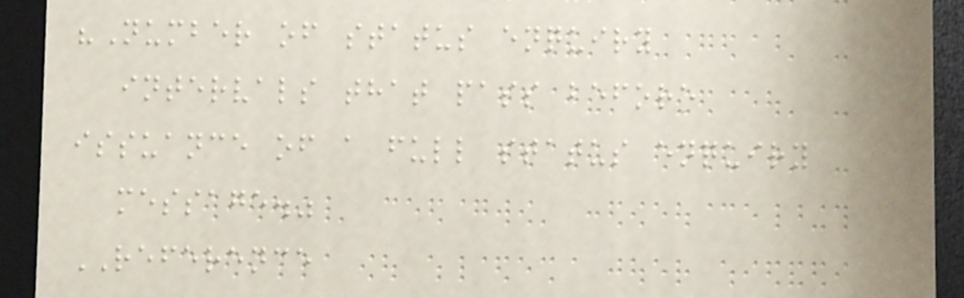"Number of status enquiry
intervals that pass before
issuance of a full status enquiry
message."
REFERENCE
